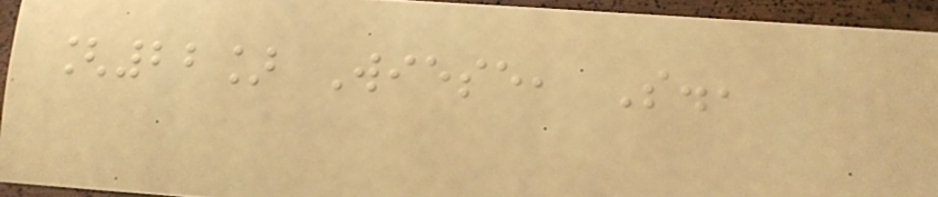[22] Wiese, S.,
